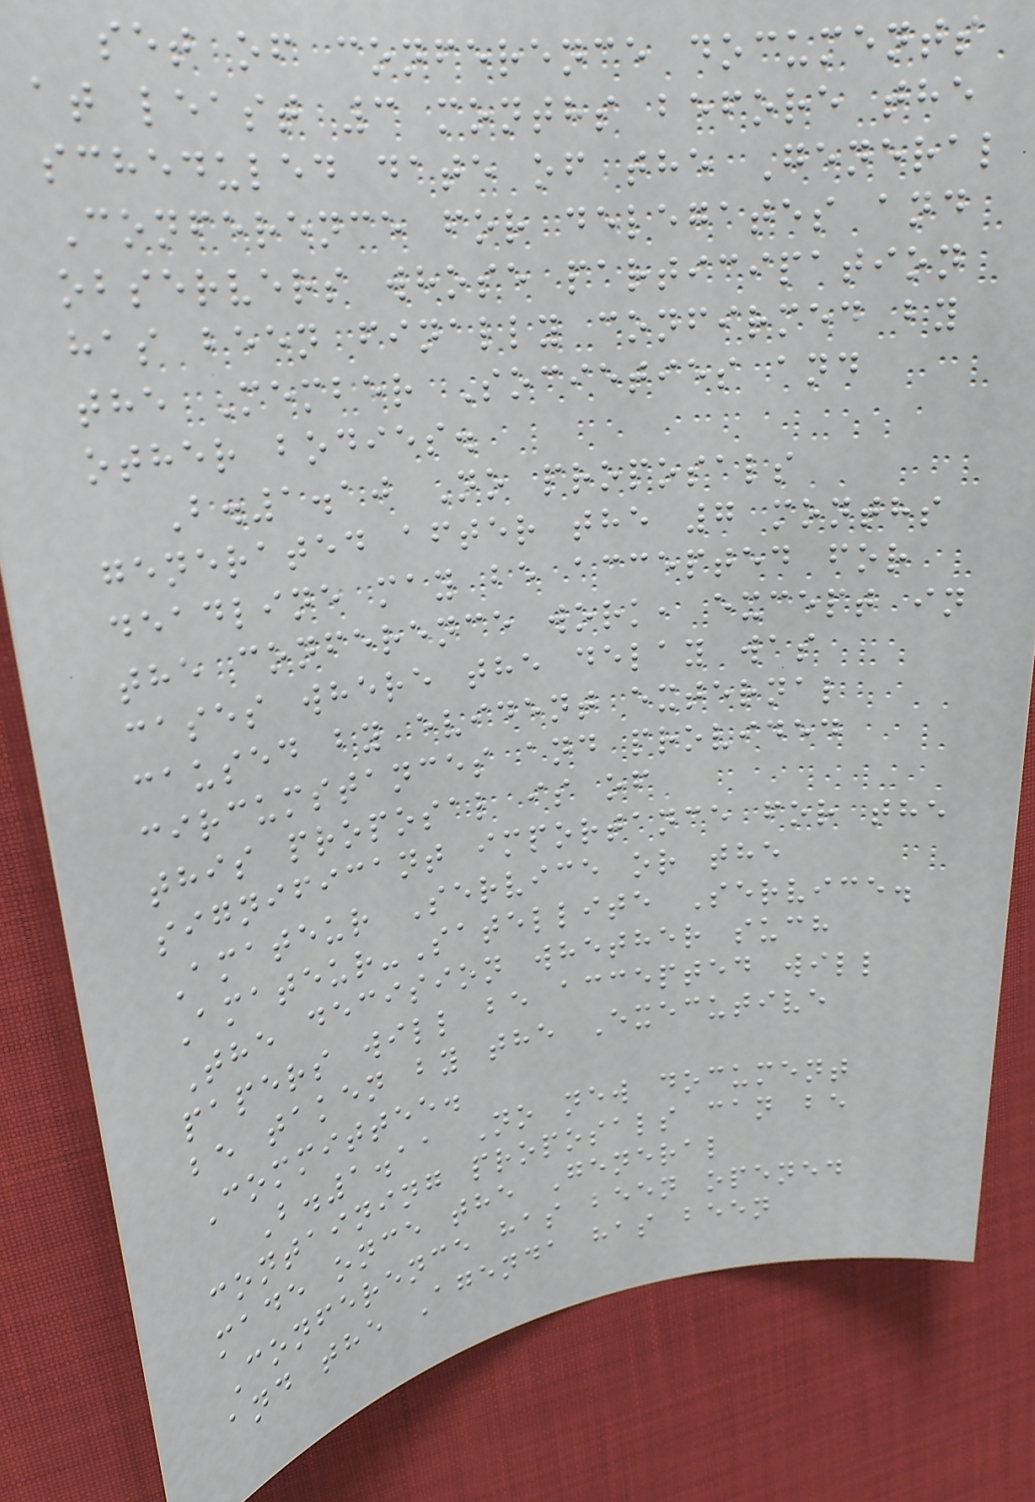set of conference documents
at least 3 months before the
scheduled date of the General
Conference for delegates and
observers whose participation
has been finally confirmed by
the Member Societies and
other bodies.
B.1.10 No proposals
generated after the 7 months
deadline may be accepted for
the conference work, except in
cases where the delay was
caused by evident external
circumstances and provided
this proposal is of
significant importance for the
Amateur Service or the
Amateur-Satellite Service.
The decision whether such
papers will be accepted will
be taken by the Executive
Committee.
B.1.11 No new document
containing proposals can be
made once the General
Conference has been opened
and the Agenda has been
